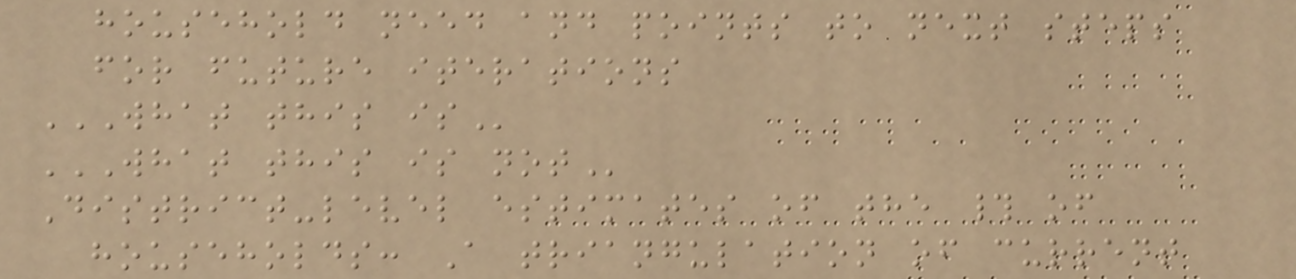household need and points to next steps
for future iterations
WHAT THIS IS
WHAT THIS IS NOT
District-level estimates of the # of
households: A triangulation of current
